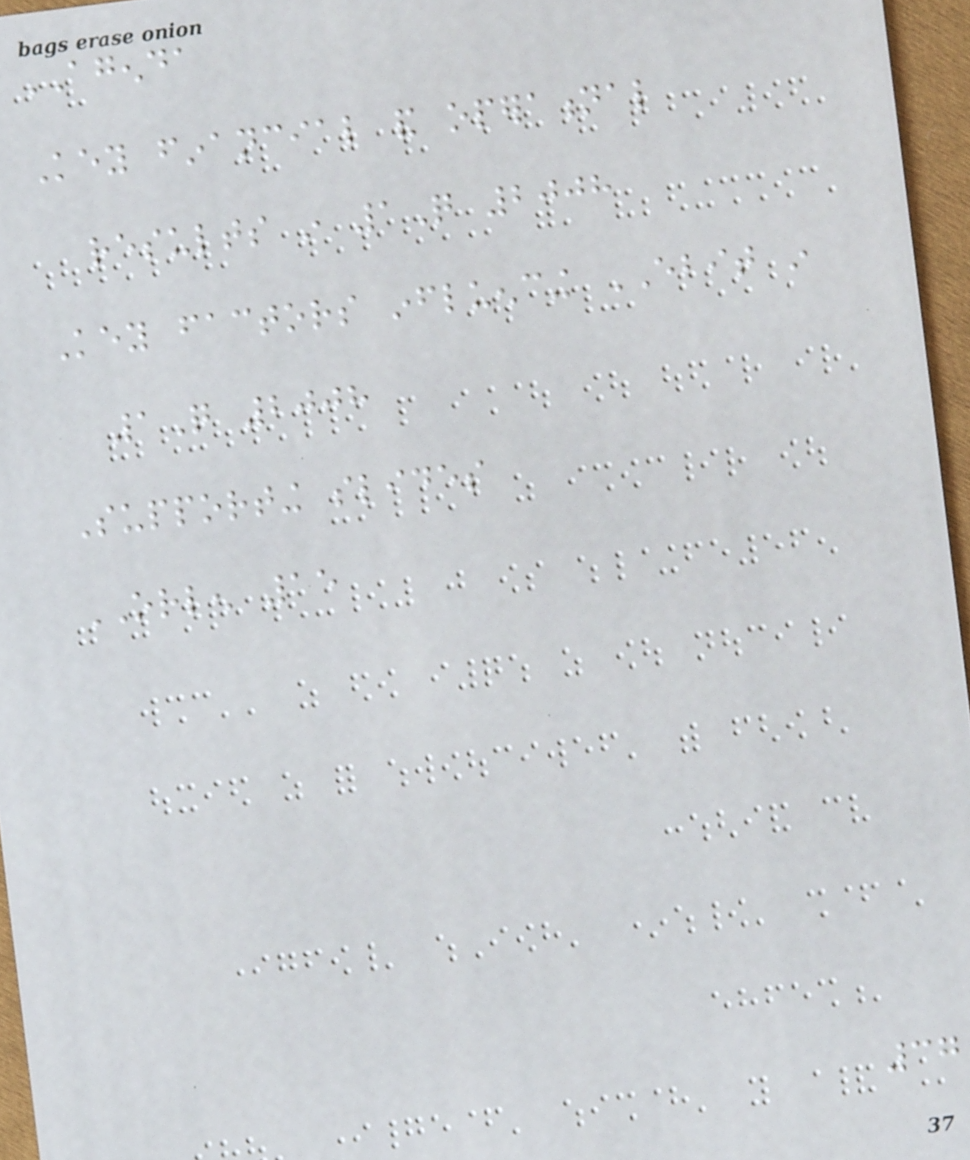AGENDA
Key financial and operational
results in 1Q 2008
Key factors influencing EBIT in
1Q 2008
Supporting slides
ORLEN 15
37
